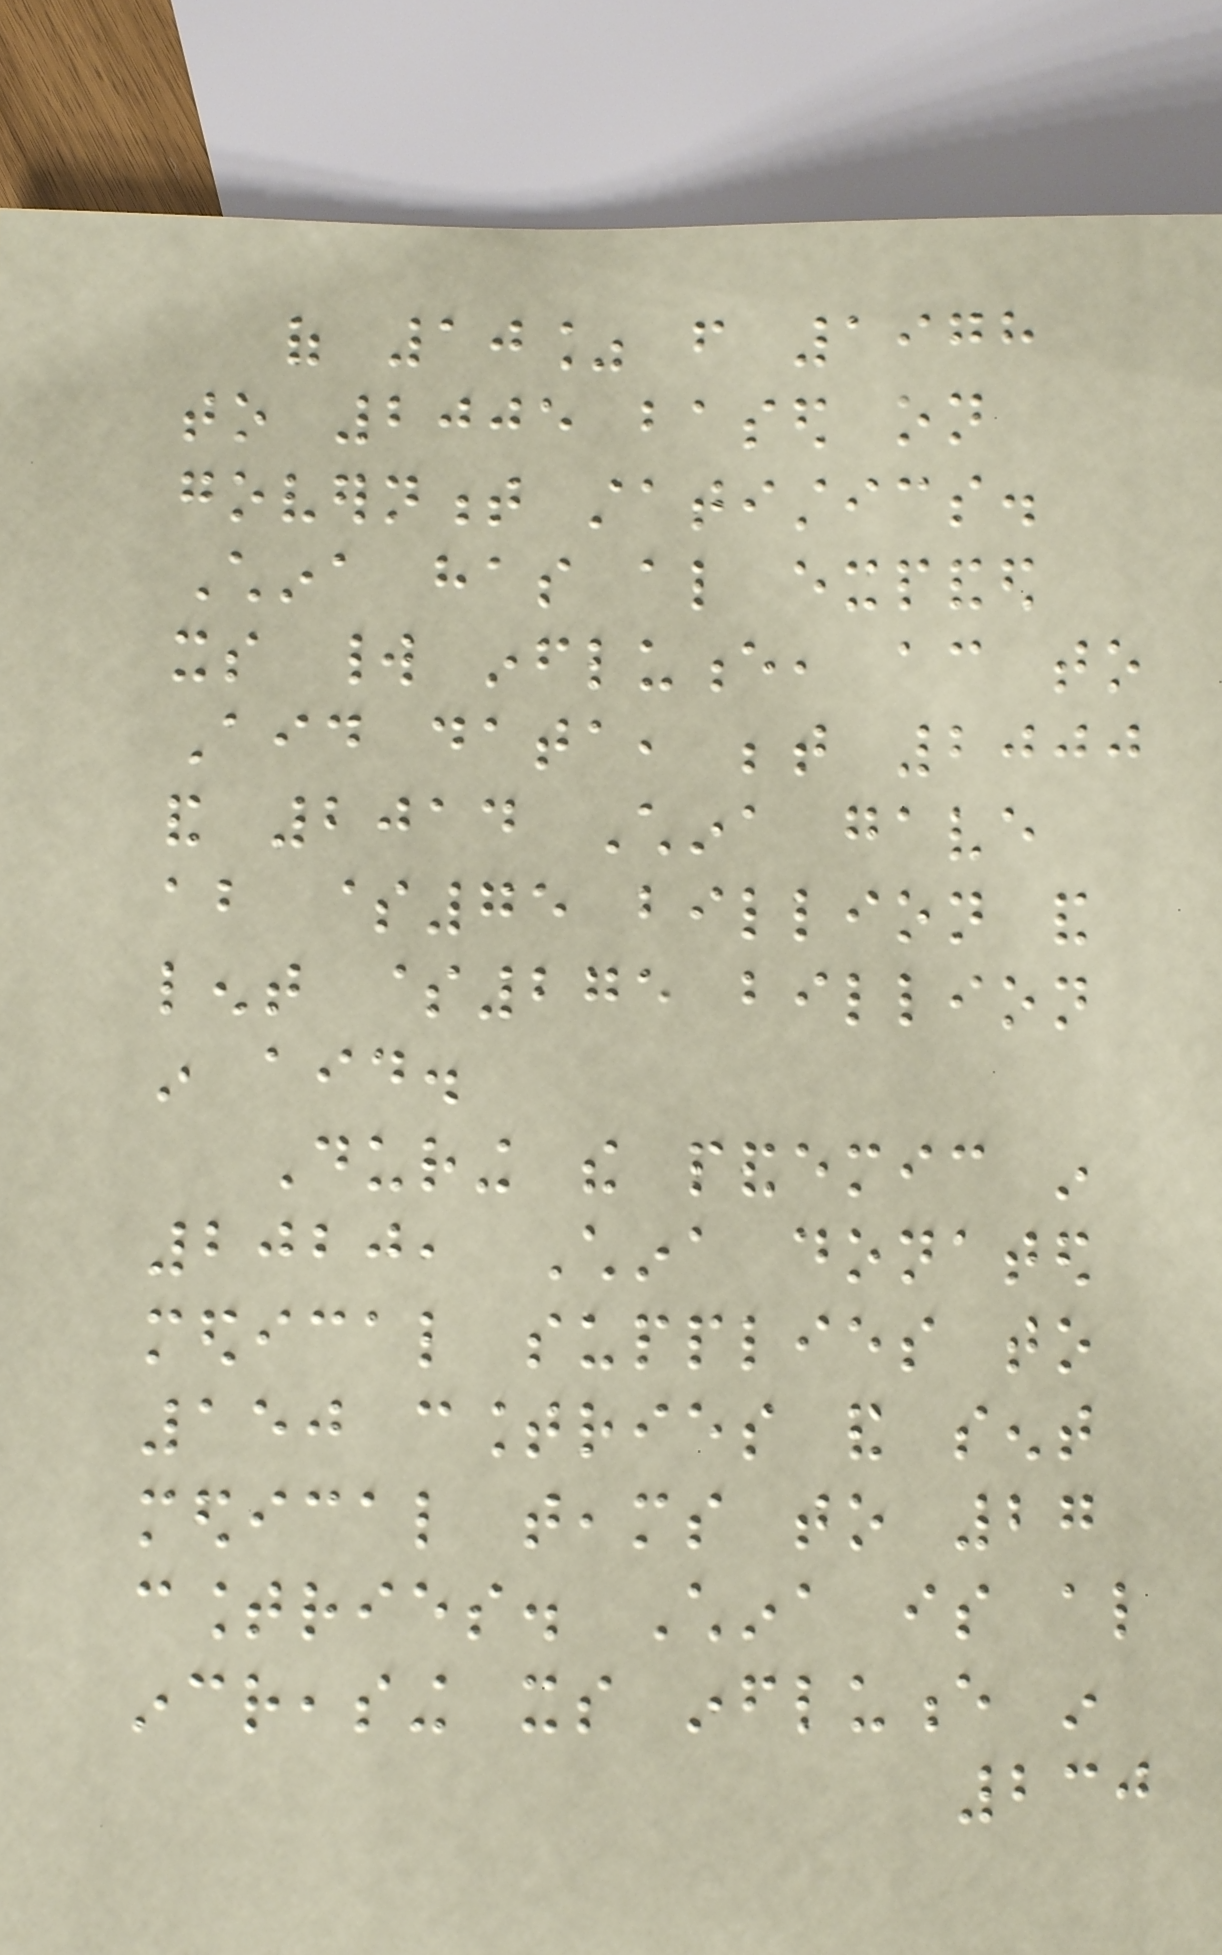of 10% from 1978
to 2005 based on
government statistics.
China has also expanded
its world influence, according to
Aid data, between 2000
and 2014 China gave
about $75 billion and
lent $275 billion
in aid.
During the pandemic in
2020, China donated
medical supplies to
150 countries and sent
medical teams to 27
countries. China is also
increasing its influence in
230
